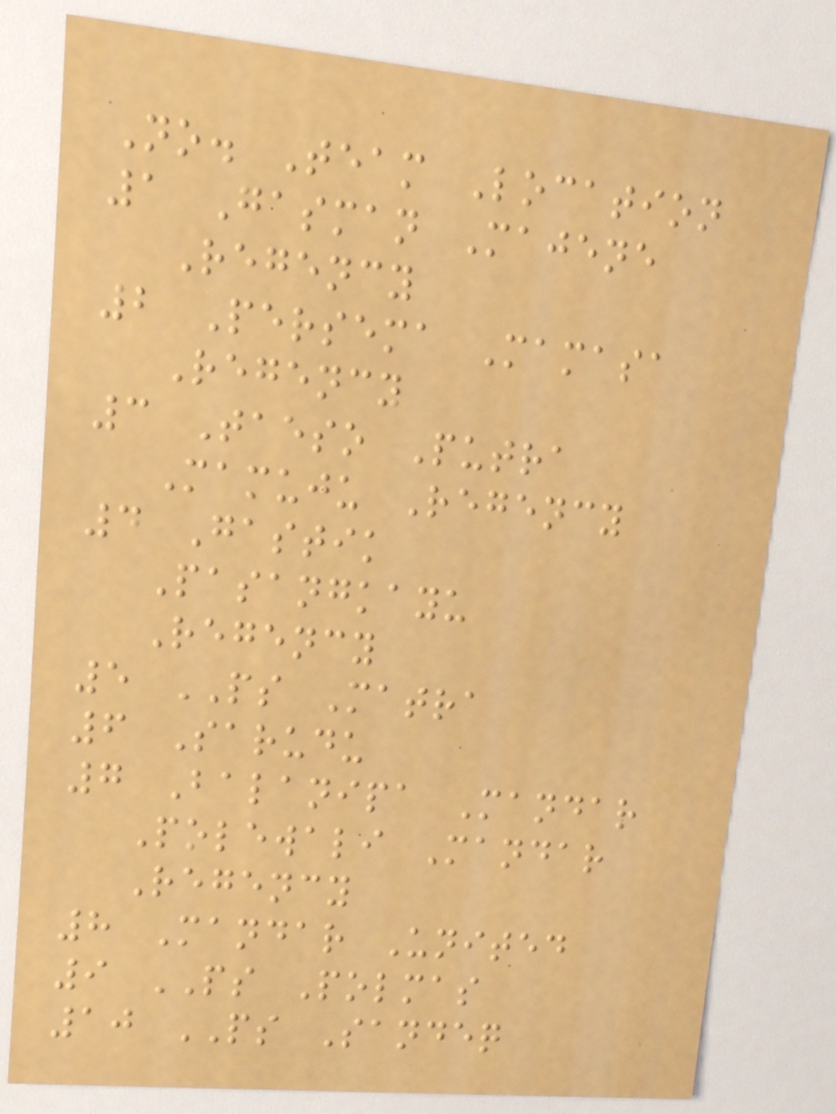No. Team Location
1 Gasman Majene
Regency
2 Persema Mamasa
Regency
3 Taeso Putra
Mamuju Regency
4 Gastik
Pasangkayu
Regency
5 PS Matra
6 Sarudu
7 Balanipa Mandar
Polewali Mandar
Regency
8 Mandar United
9 PS Polmas
10 PS Sandeq
